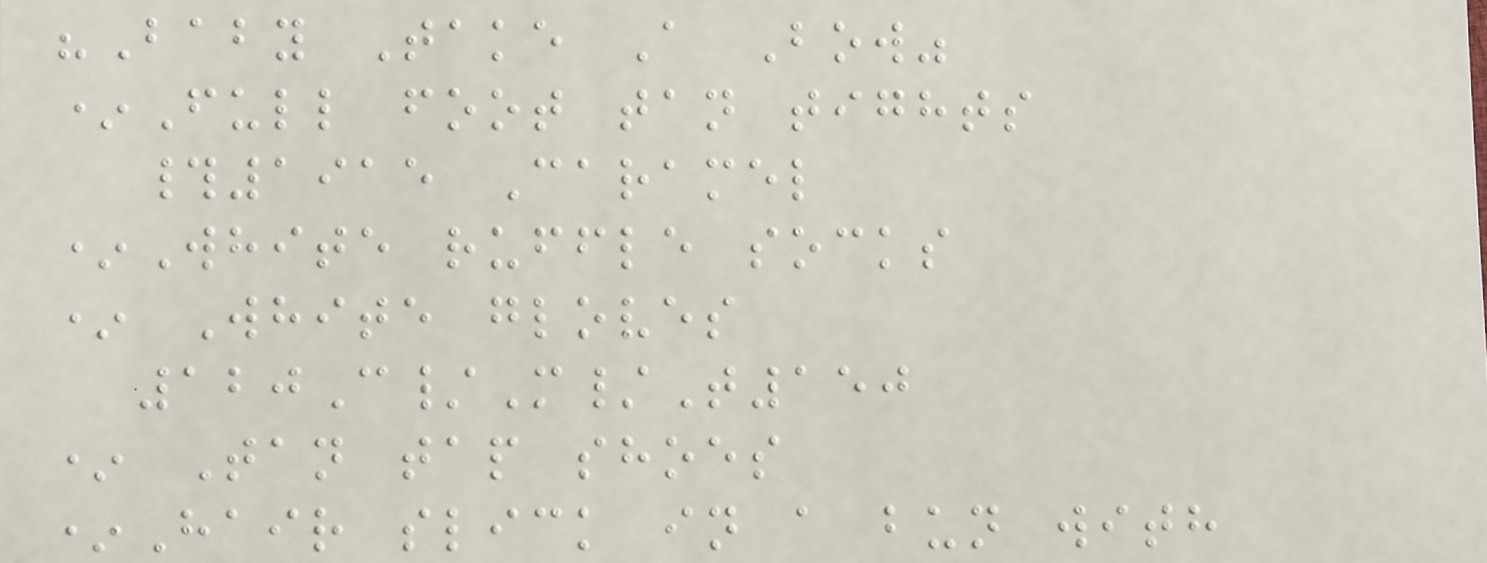"Baby Take A Bow"
*Full foot tan tights
#1915 Caramel
*White ruffle socks
* White gloves
120C/M/T150
* Tan tap shoes
*Hair slick in a bun with
